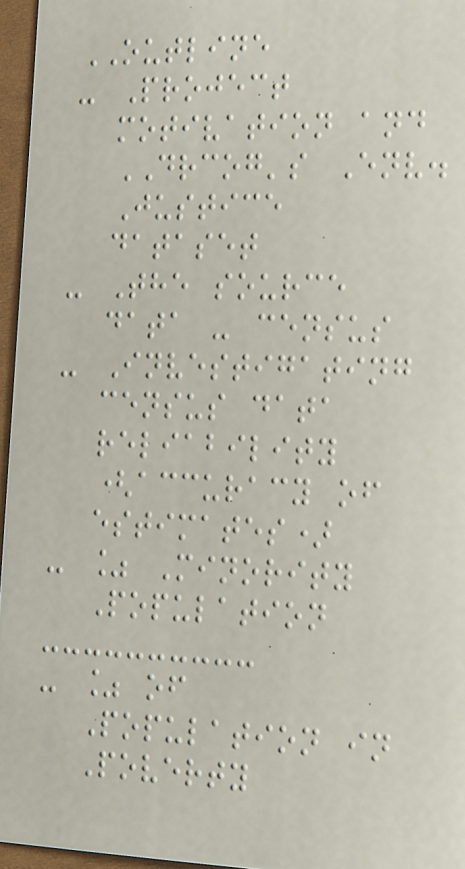OUTLINE
- Project
motivation and
DRCOG's Env.
Justice
dataset
- The source
data - census
- Investigating
census data
reliability
(accuracy of
estimates)
- % Minority
Population
- % of
Population in
Poverty
